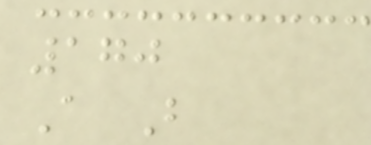170
A B
